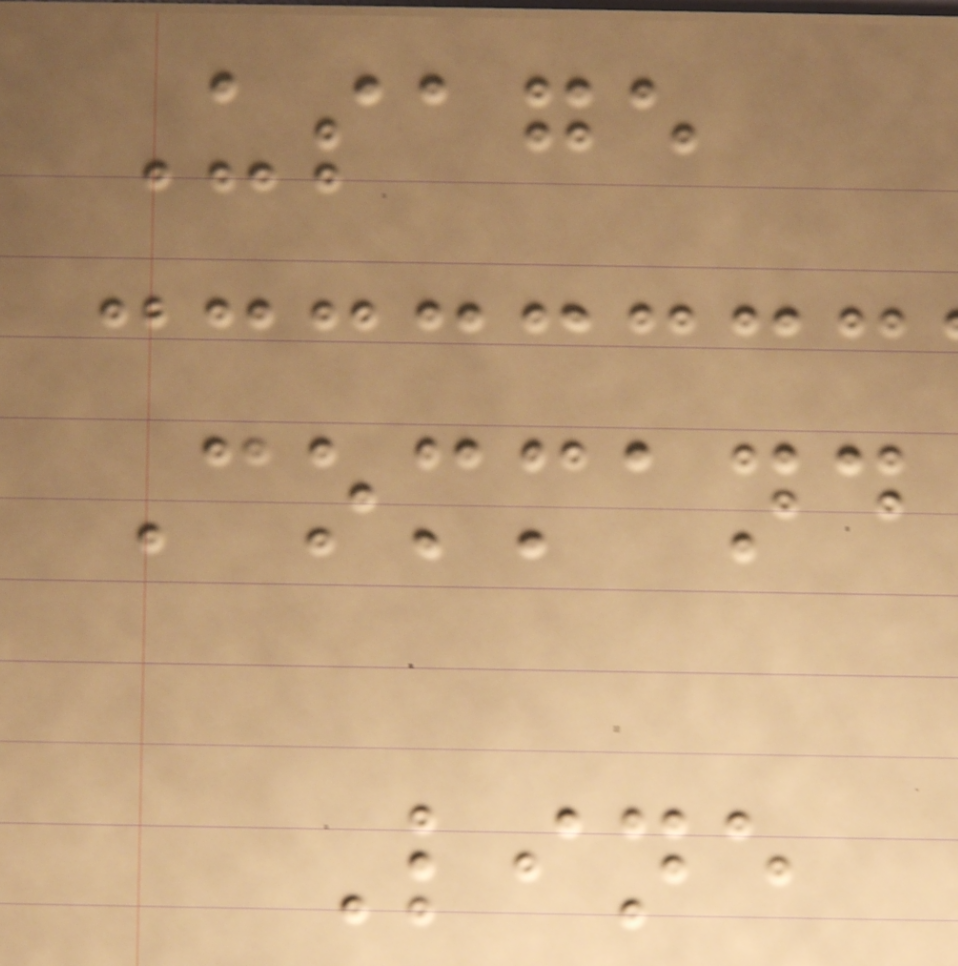Usage
Command
Line
